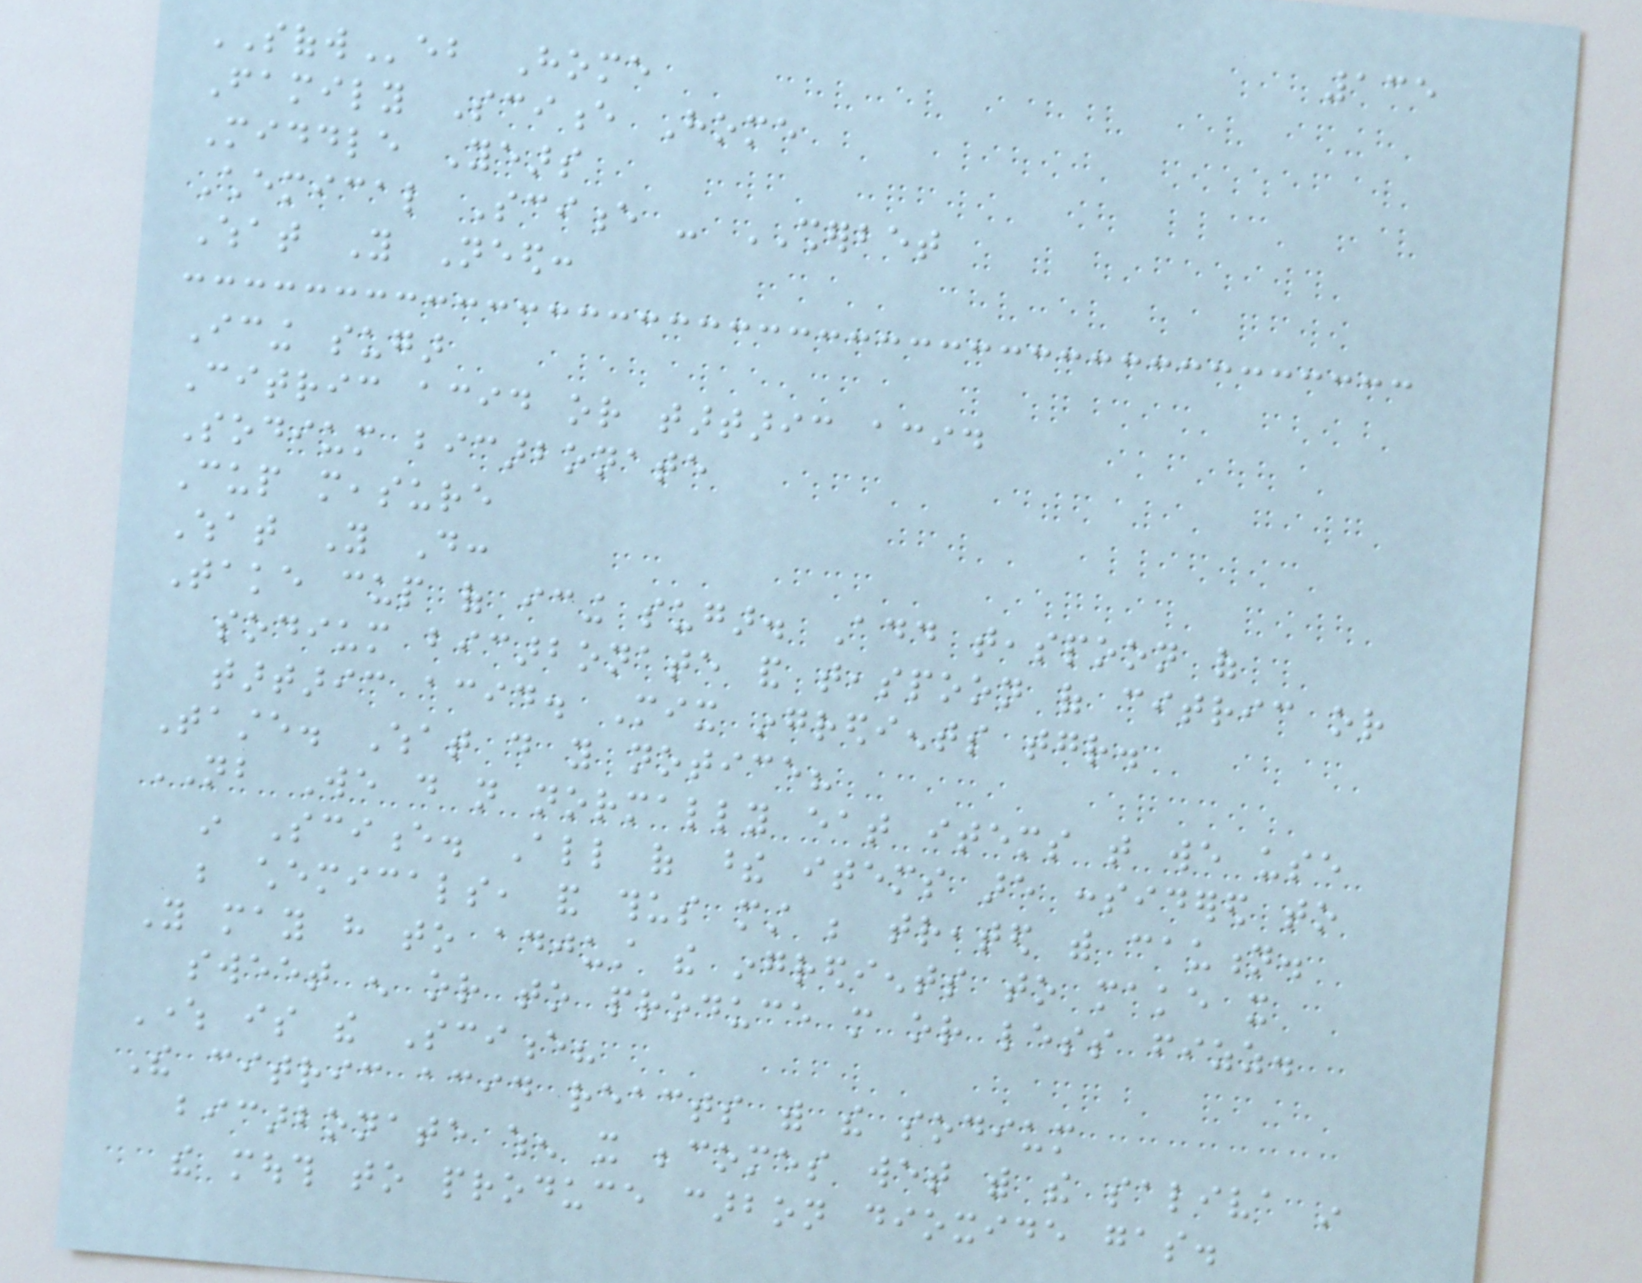135
SOFWeb Home
Family Science Home
Middle Years
Chemical Science - SHERBET
What You Need:
Icing sugar
Citric acid or tartaric acid
Sodium bicarbonate
Cup measure
What You Do:
Take cup of icing sugar. Add teaspoon of
sodium bicarbonate and teaspoon of citric or
tartaric acid. Mix ingredients together.
Taste. What do you notice?
NB We do not normally eat items that we use
in Science. All of these items are considered to
be chemicals, and thus must be treated with caution.
You may have to adjust the ingredients to make it
sweet enough or to produce more or less fizz.
Where is the Science?
The citric acid reacts with the sodium
bicarbonate when it becomes wet with the saliva in
the mouth to produce carbon dioxide gas.
